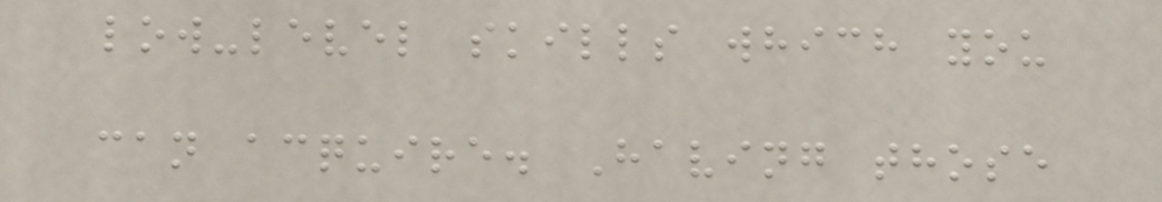low-level skills which you
can acquire. Having those
